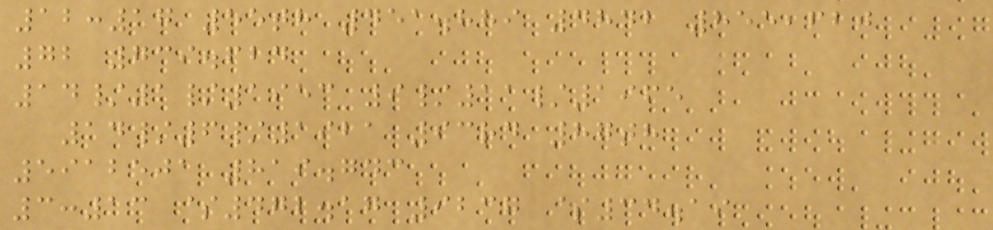12:17 55th 451.889 4842 855,620
72 739.624
14/1/1953 9/11/1965
14/6/1921 93rd 87th
5912501 819.743
3:13 $472.17 9237 $34.19
